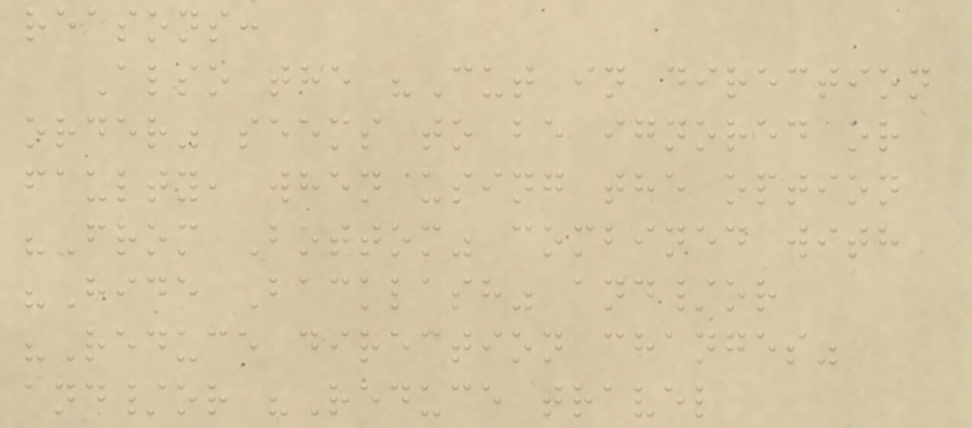reasons:
Also the "Cut in direction
order" seems to be ignored or
faulty, when using the option
"From Bottom" combined with
"Hide Backlash" and/or
"Reduce direction changes"
and/or "Reduce travel
